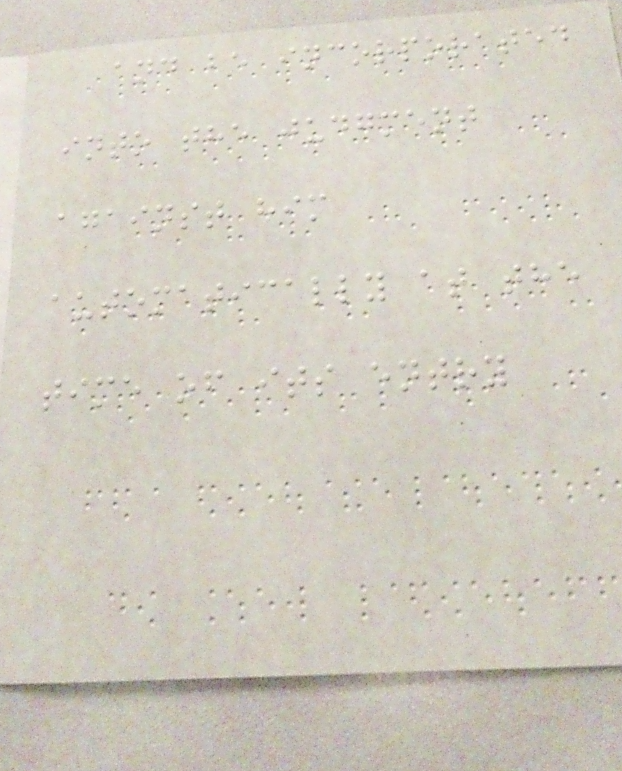and be incorporated
into the judgment
against him
automatically at the
time of its entry
